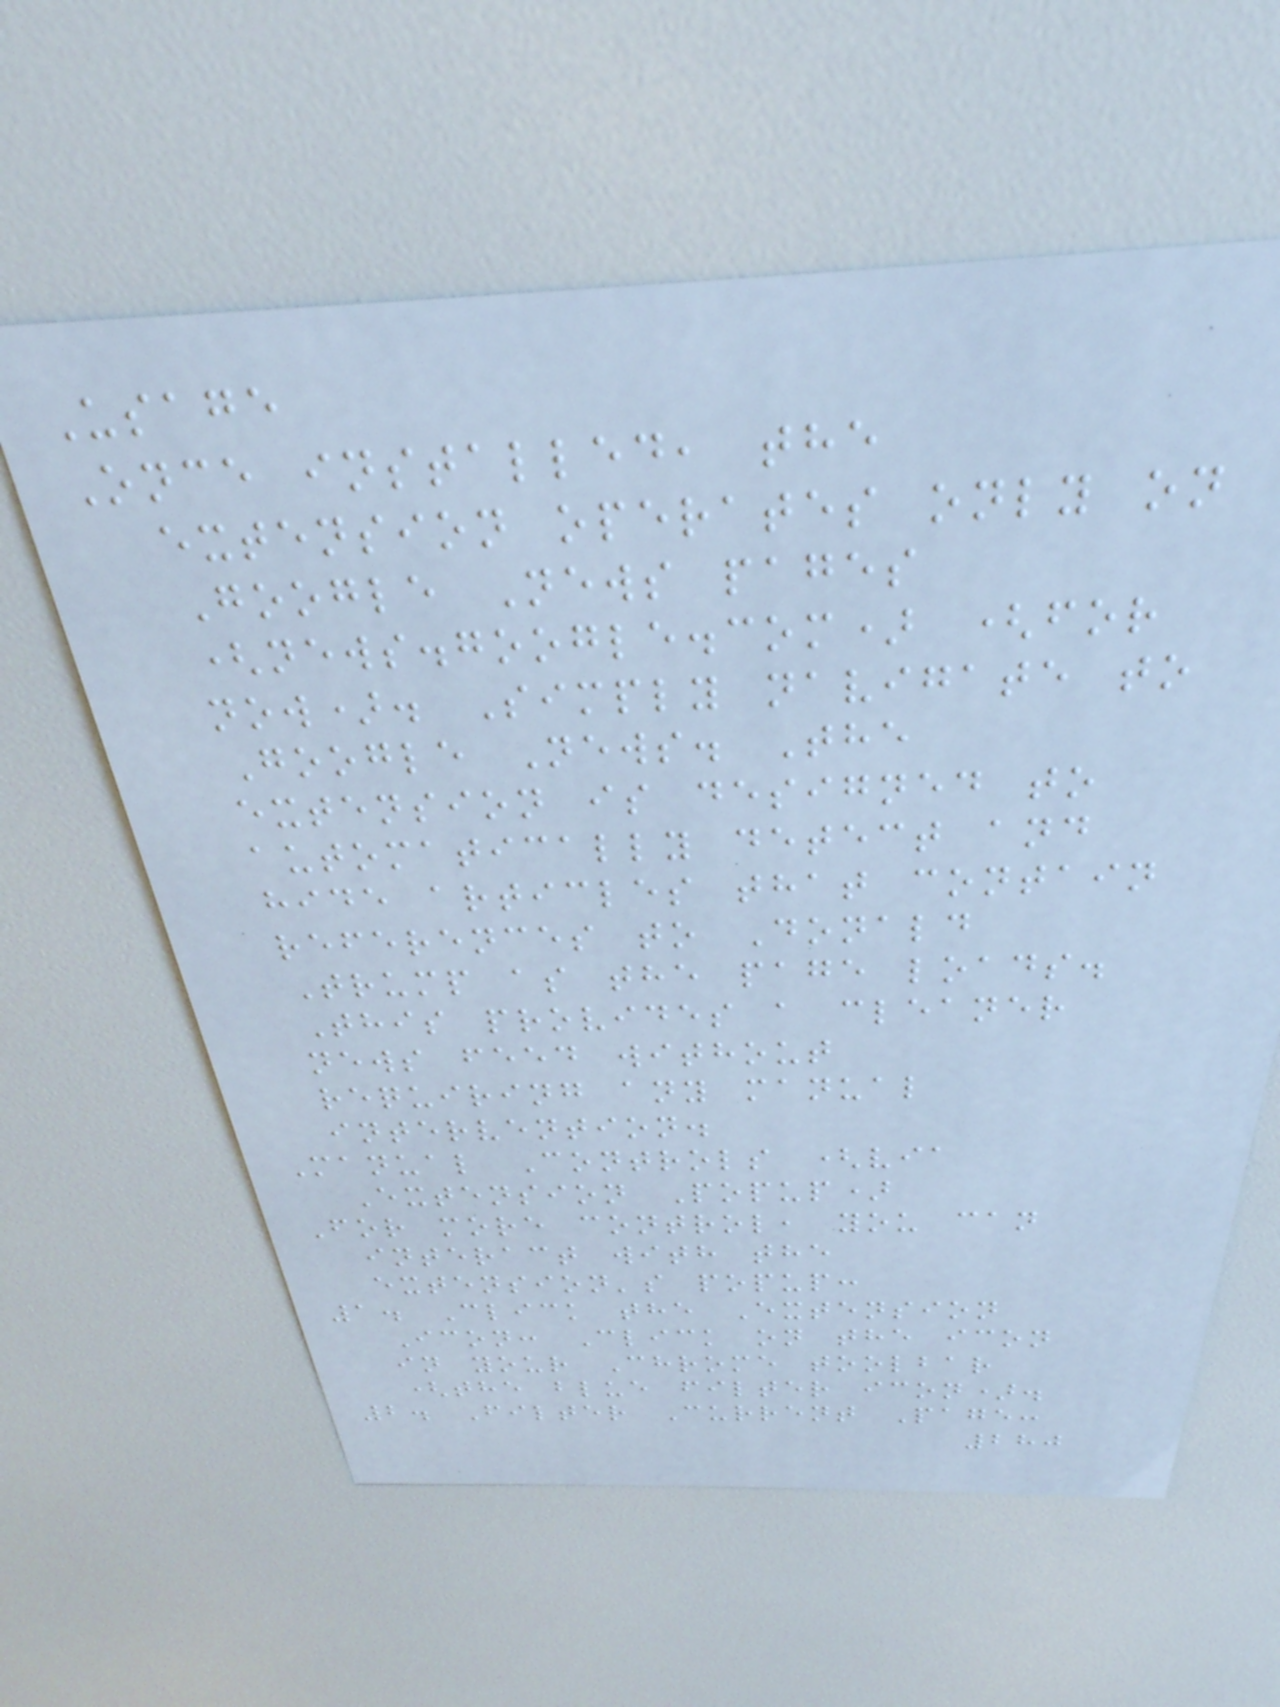Usage
Once installed, the
extension operates only on
Google News pages
(news.google.com) (for
now). Simply navigate to
Google News. The
extension is designed to
automatically detect and
hide articles that contain
references to Donald
Trump as the page loads.
This provides a cleaner
news feed without
requiring any manual
intervention.
Manual Controls (via
Extension Popup)
For more control, you can
interact with the
extension's popup:
1. Click the Extension
Icon: Click on the icon
in your Chrome toolbar
(the blue filter icon).
2. Filter Current Page:
280
